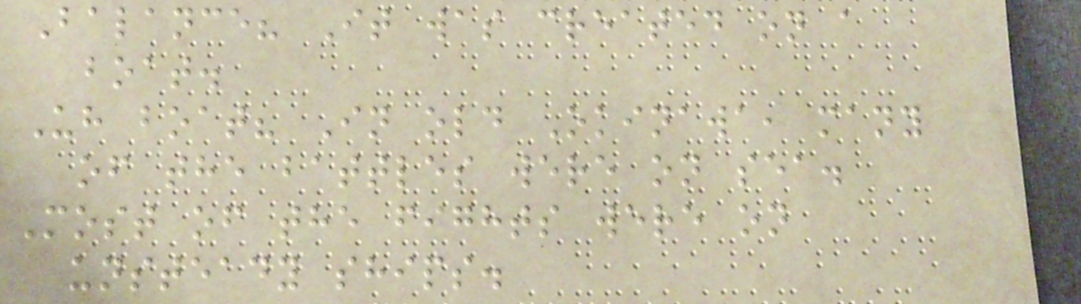Balance? It was created on a
boat.
Uh boat? In old Okinawa, many
of the battles were on sea.
Most of the fights were on
unsteady ships.
